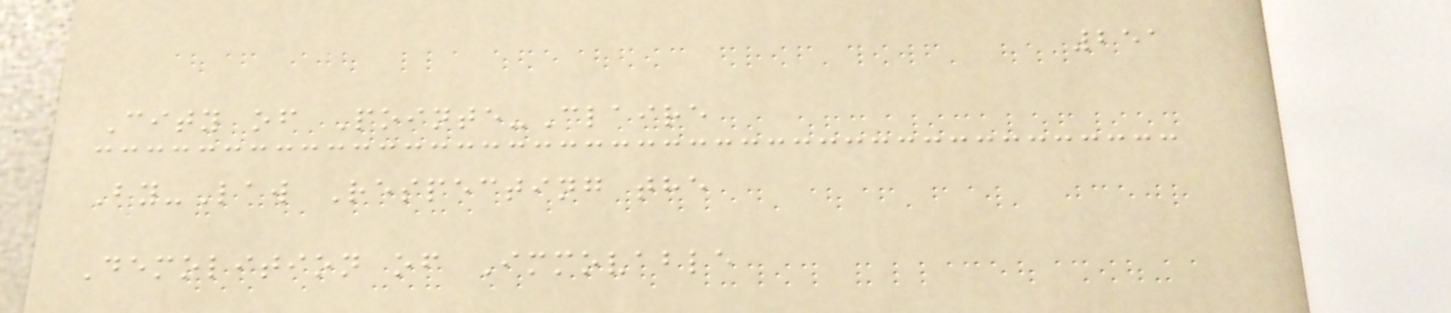251
City of Pointe-Claire
By-Law Respecting the
Demolition of Immovable
